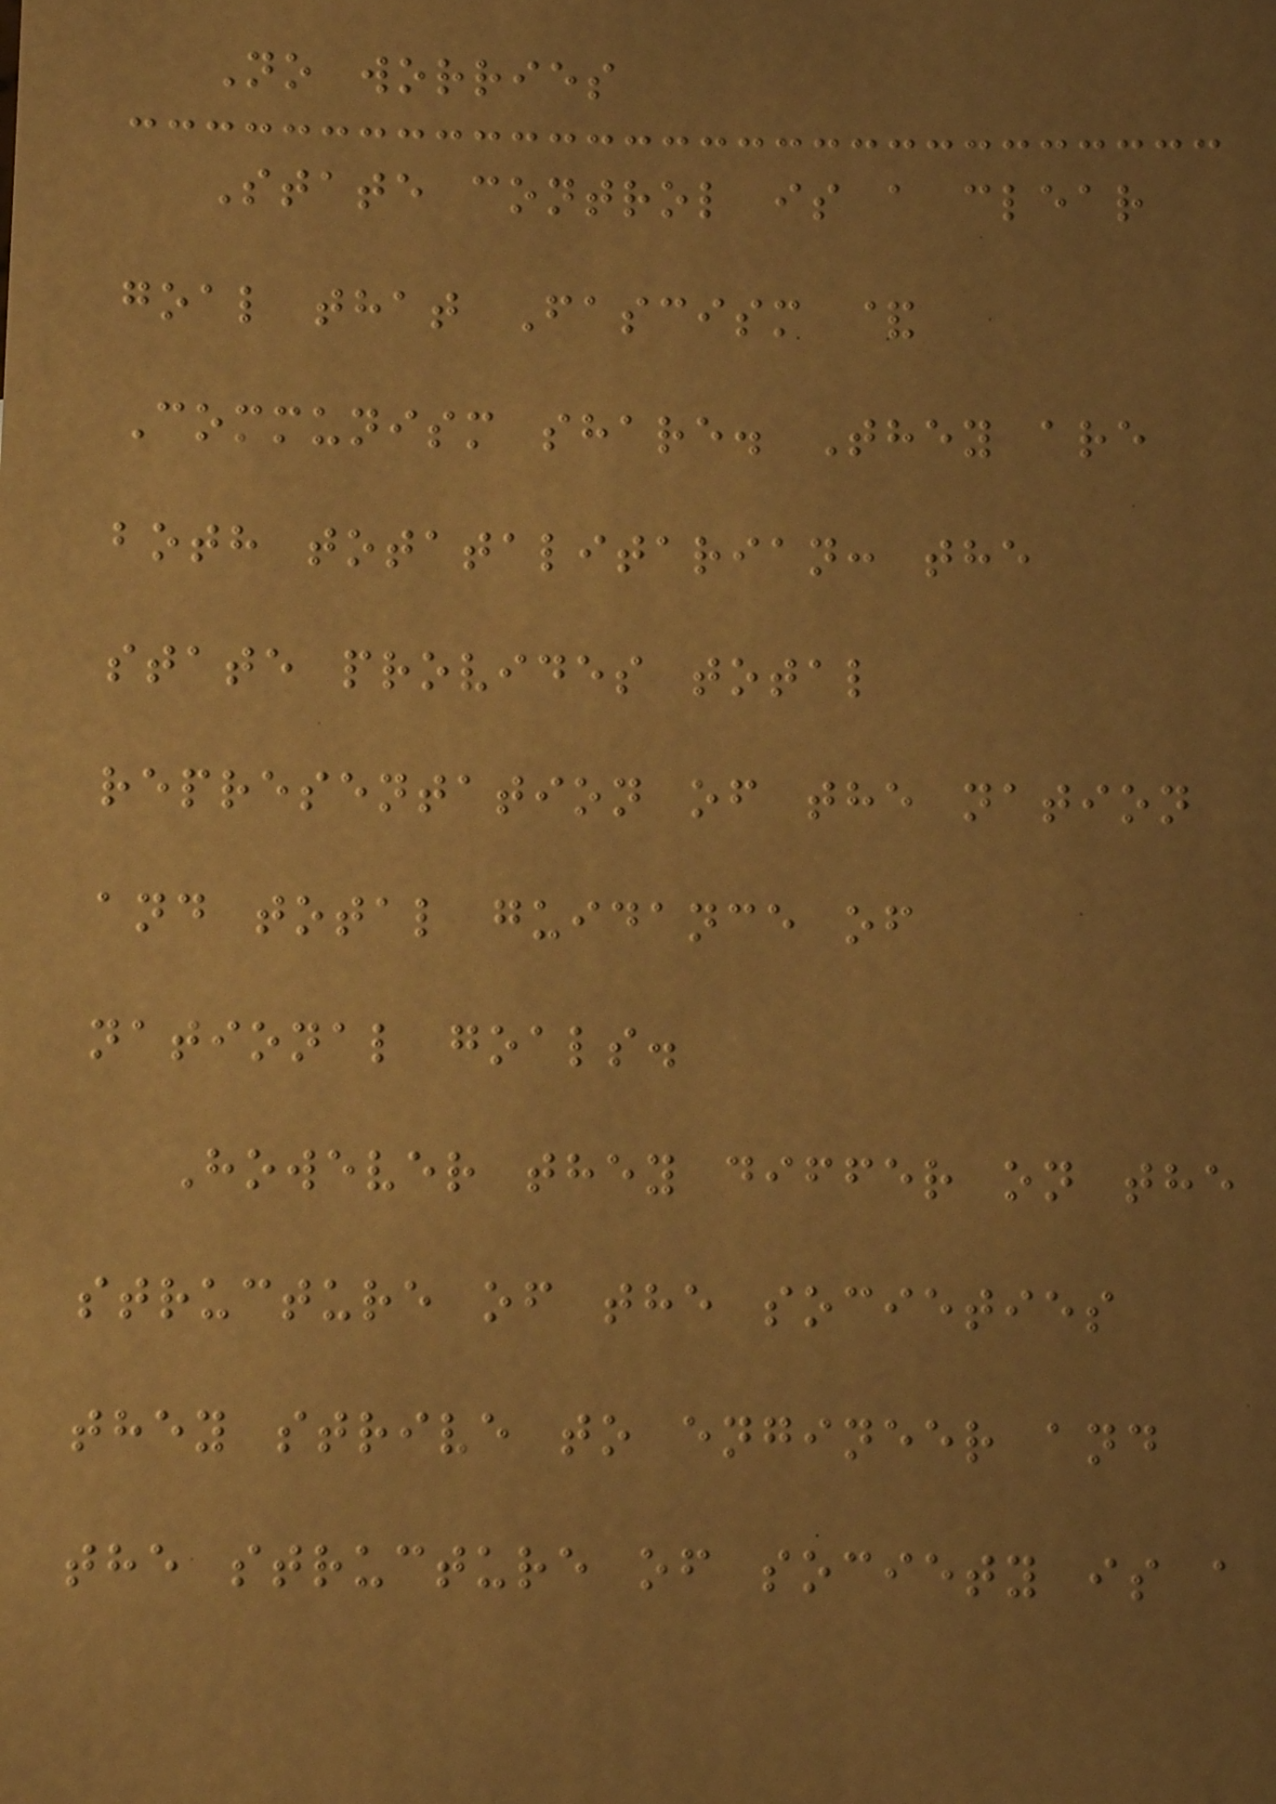No worries
State control is a clear
goal that Fascism &
Communism share. They are
both totatalitarian: the
state provides total
representation of the nation
and total guidance of
national goals.
However they differ on the
structure of the societies
they strive to engineer and
the structure of society is a
